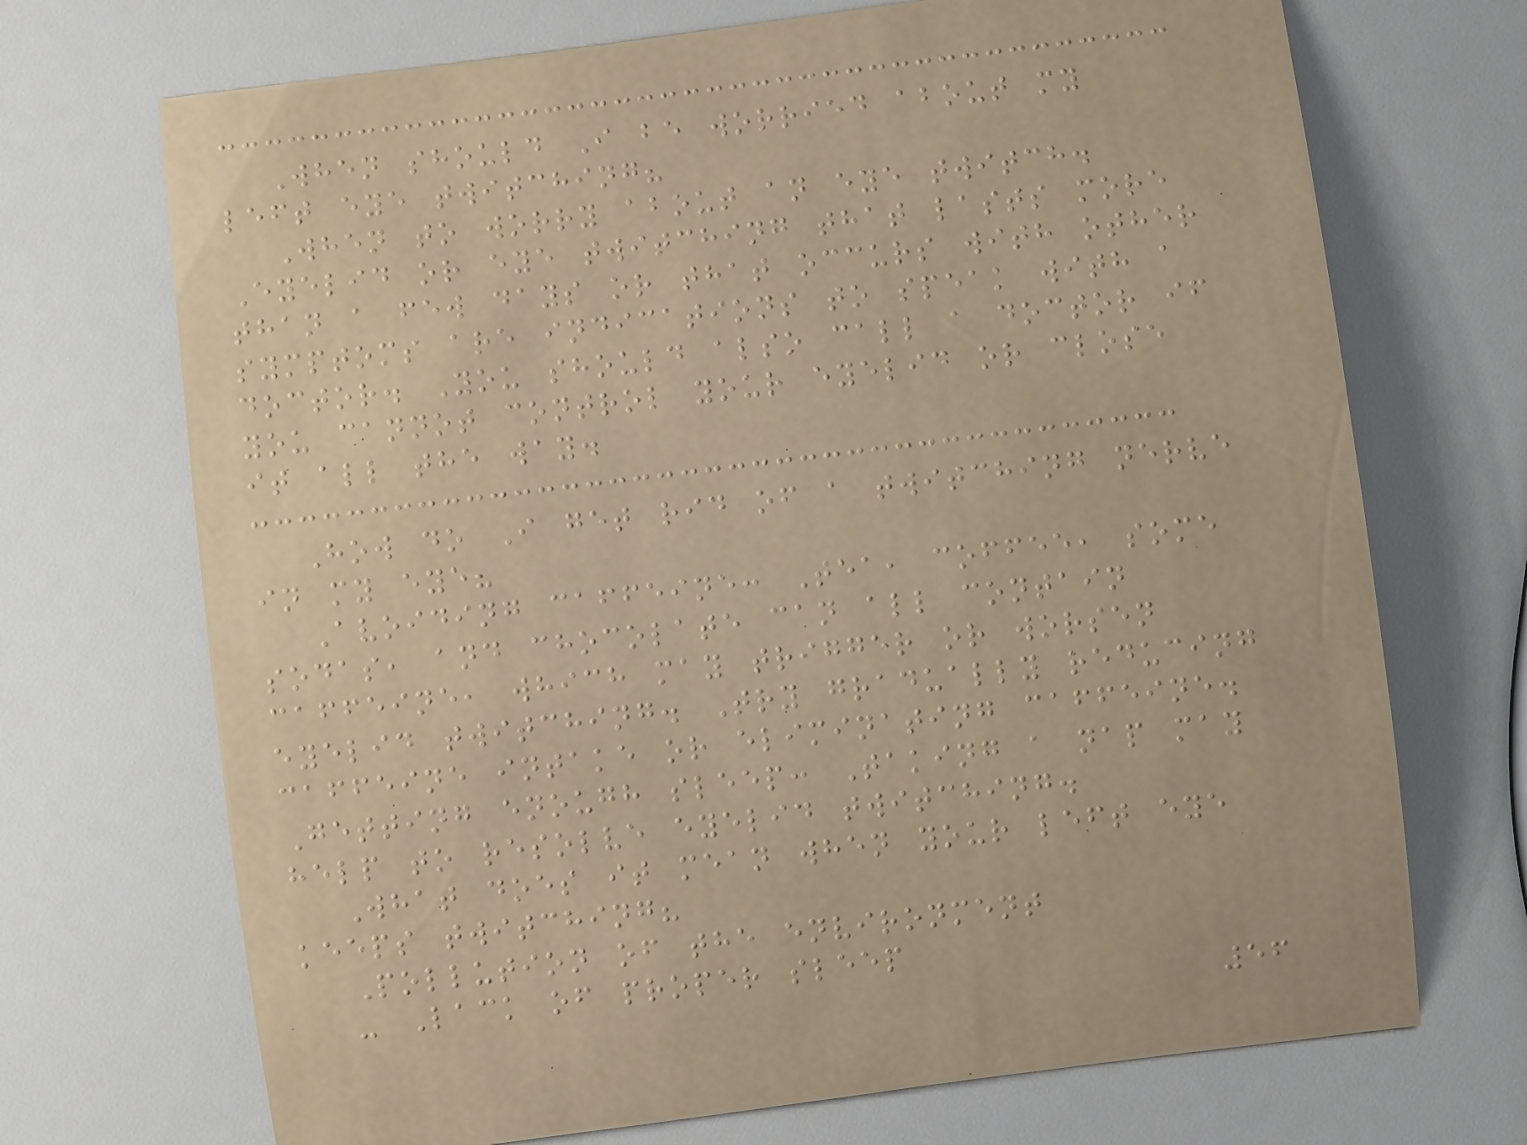When should I be worried about my
left eye twitching?
When to worry about an eye twitch.
Eyelid or eye twitching that lasts more
than a few days or that occurs with other
symptoms are indications to speak with a
doctor. You should also call a doctor if
you cannot control your eyelid or close
it all the way.
How do I get rid of a twitching nerve
in my eye?
Avoiding caffeine: Tea, coffee, some
sodas, and chocolate can all contain
caffeine, which may trigger or worsen
eyelid twitching. Try gradually reducing
caffeine intake or eliminating caffeine.
Getting enough sleep: Taking a nap may
help to resolve eyelid twitching.
What does it mean when your left eye
keeps twitching?
Pollution of the environment
- Lack of proper sleep
56
